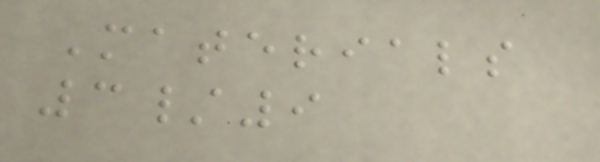Materials
3/9
